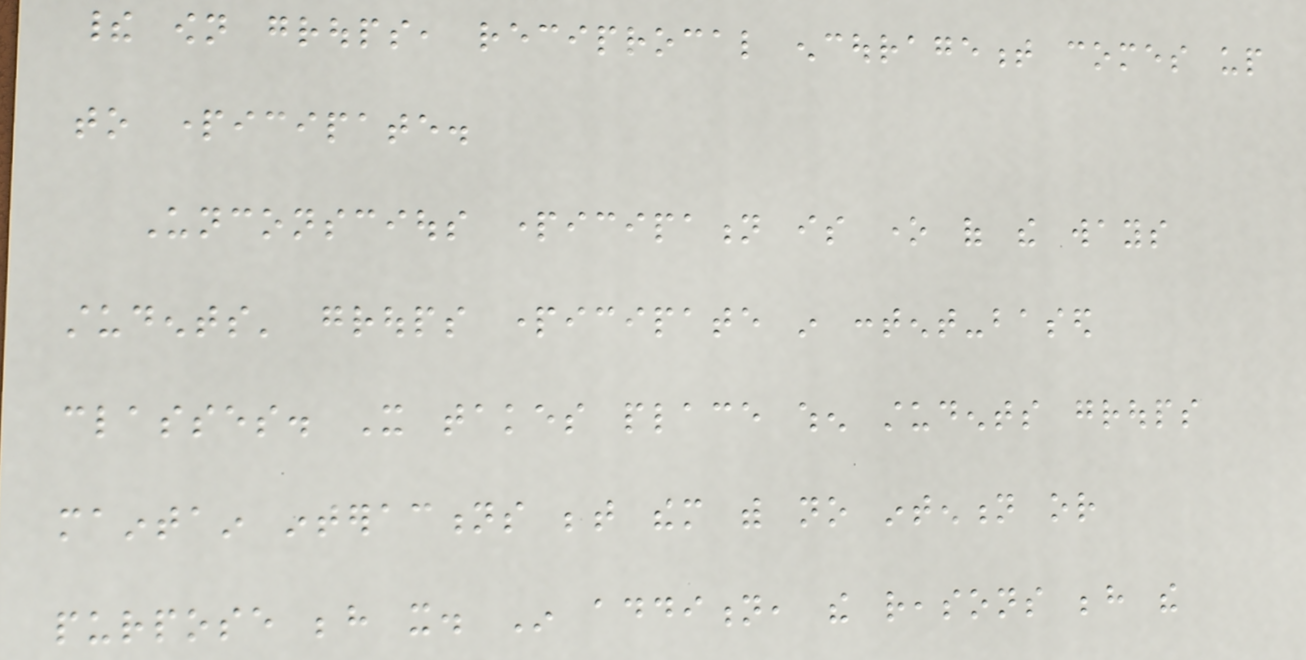their own groups, reciprocal encouragement comes up
to participate.
Unconscious participation is one of the ways
students' groups participate in content-based
classes. It takes place when students groups
maintain interactions between them with no intention or
purpose behind it. In addition, the reasons behind the
